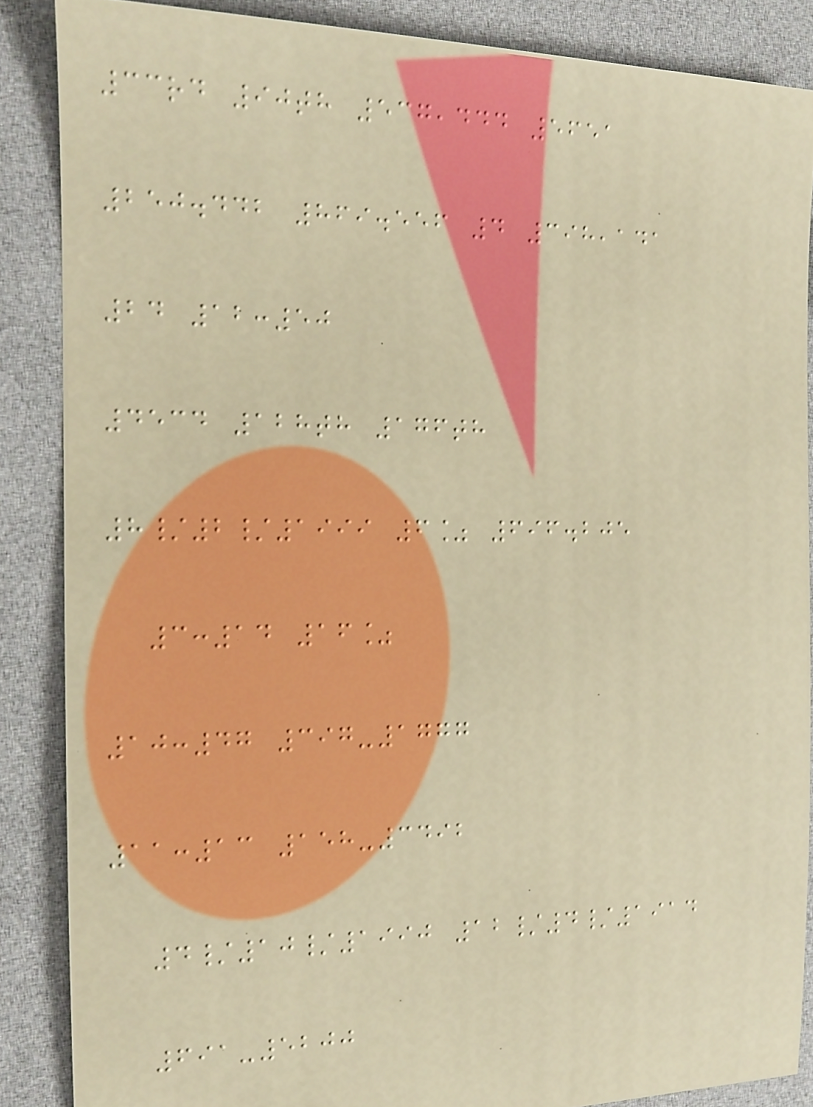33rd 90th 537,444 5651
250.442 869.556 4 398,141
24 12:50
4534 128th 176th
8/2/1999 6% 696.205
3:14 16%
10:47 397-1777
11:13 158-3492
4/10/1990 12/4/1914
691-5200
